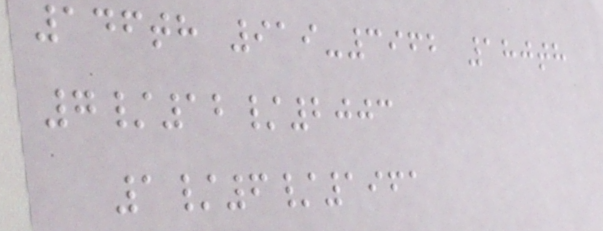146th 919-3962 180th
7/12/2003
1/6/1961
